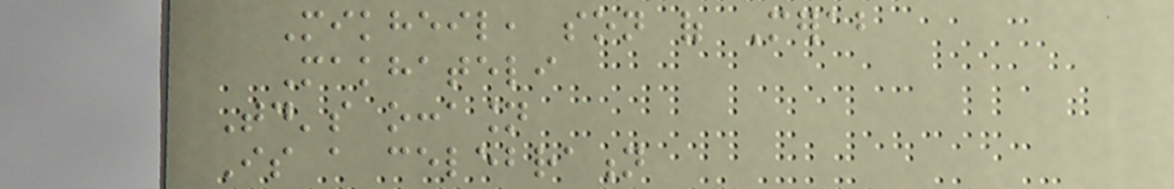Mikheil, son of Merab
Makhateli
Today's occasion
Is a celebration
